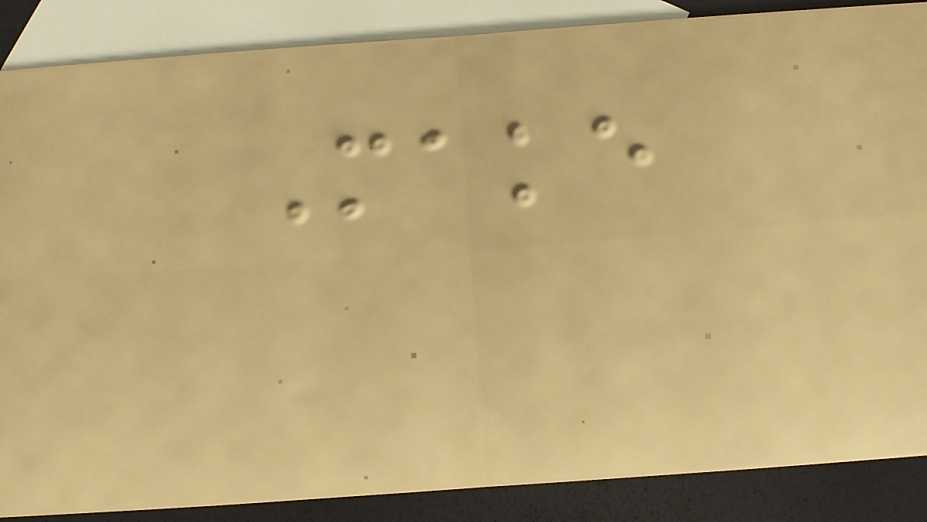Make
